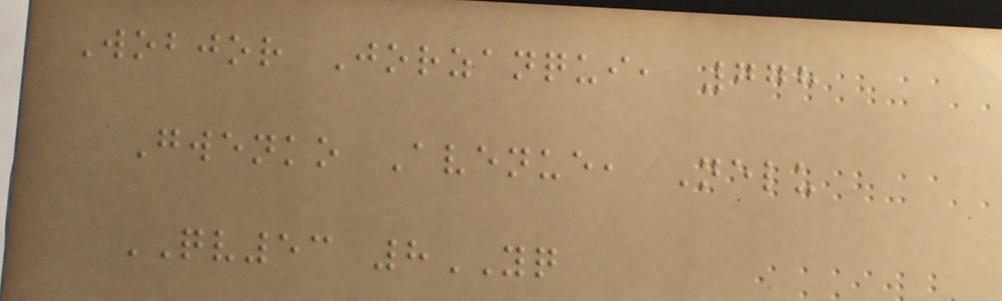Wobjor Jorzanqui, 778
Gwenko Avenue, Nelu
QV53 8YQ
